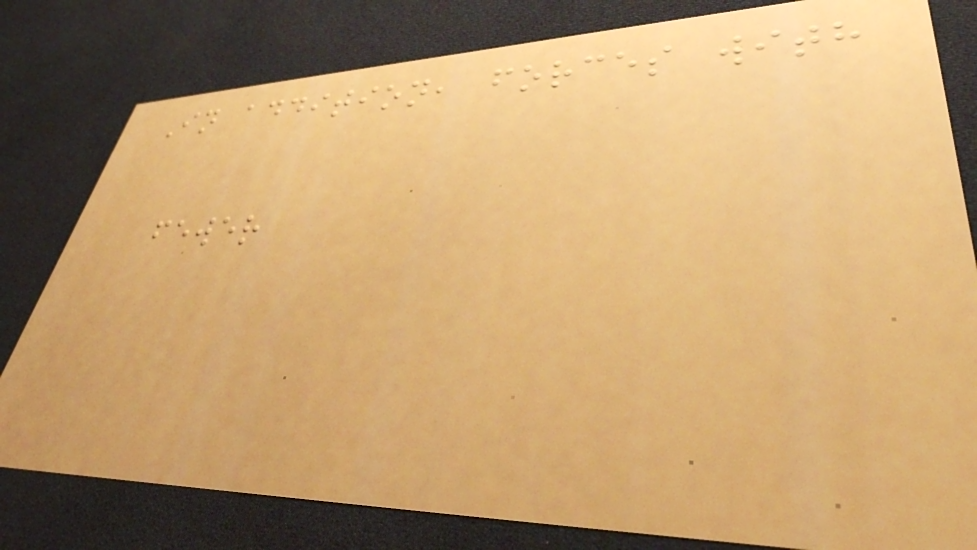In addition, forces with
fewer
